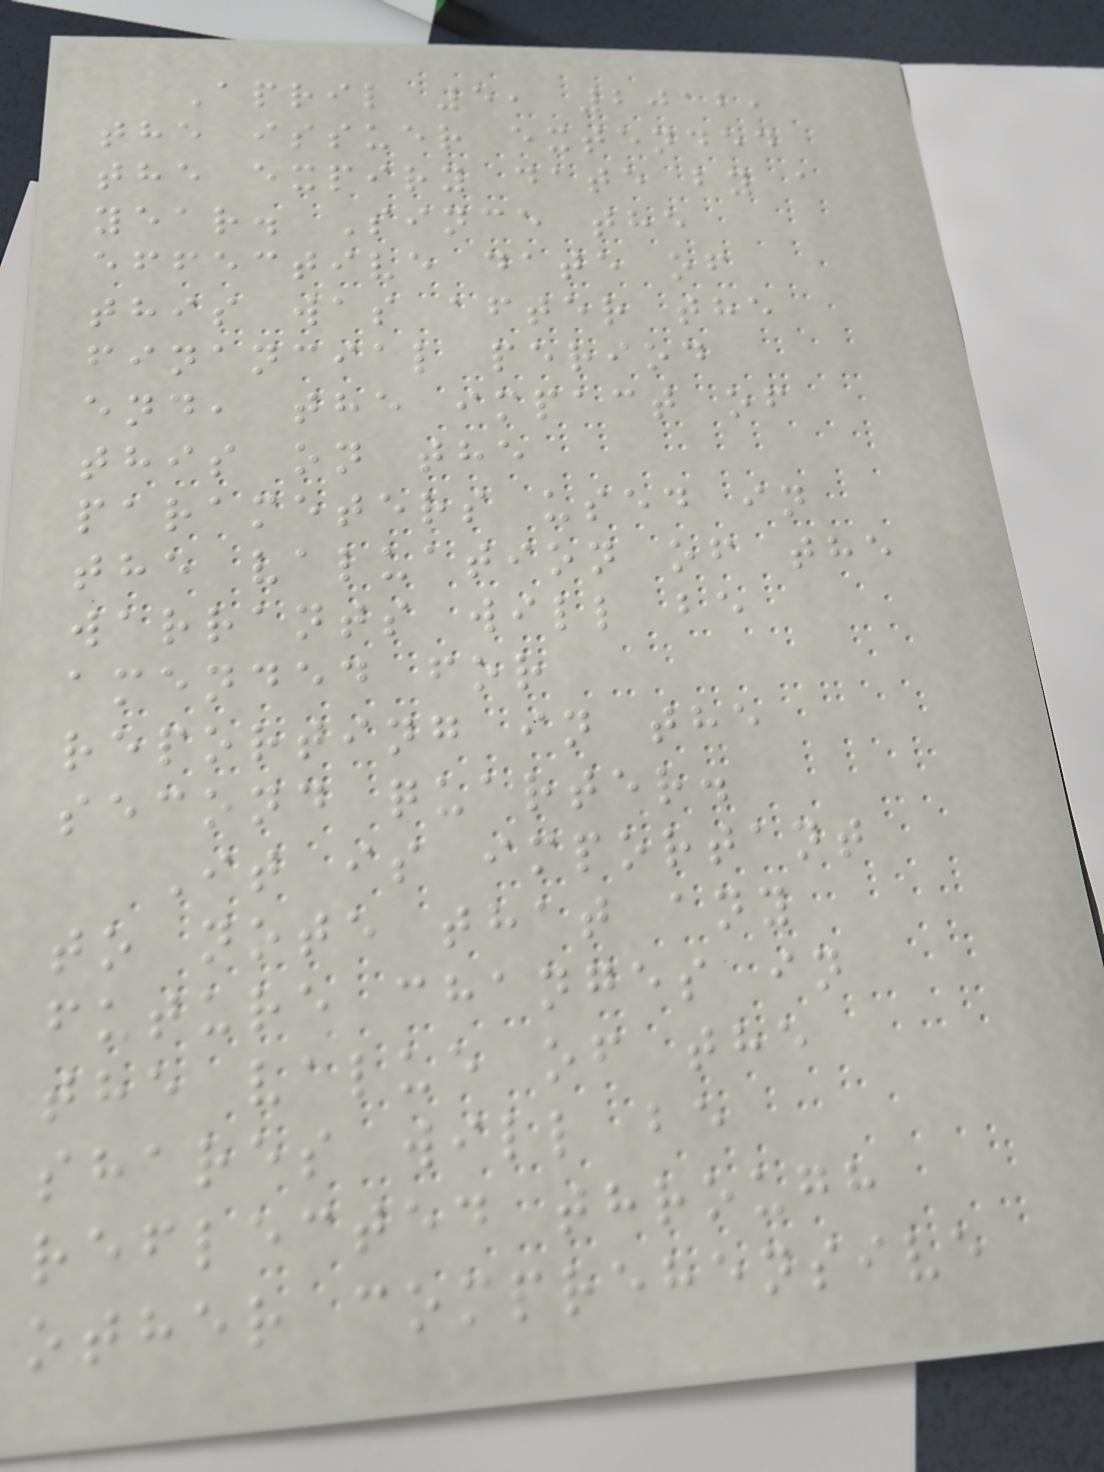April 5, 2012,
the issuer extended
the expiry date by a
year. Since the
effective date of
this was after the
financial period
end, the impact of
this on the
parameters used in
the valuation of the
warrants will be
amended for
reporting in the
second quarter.
It is important
to note that any
future changes in
the value of the
shares will be
reflected through
other comprehensive
